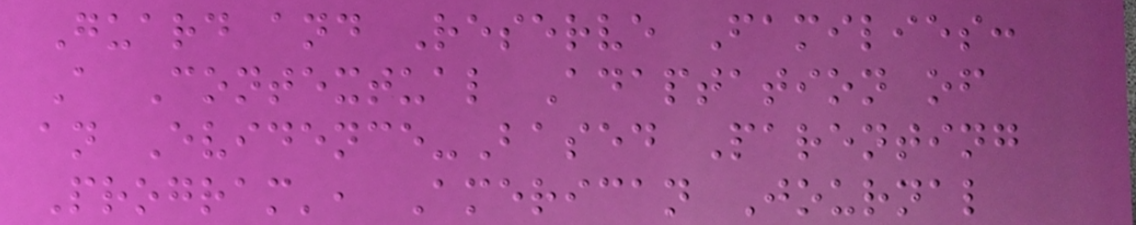Guard and Reserve Families:
A Contextual Adaptation of
an Evidence-Based Parenting
Program', American Journal
